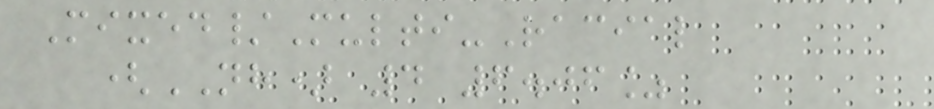Mixed/Multi-Racial
(NH) 4 6.06%
